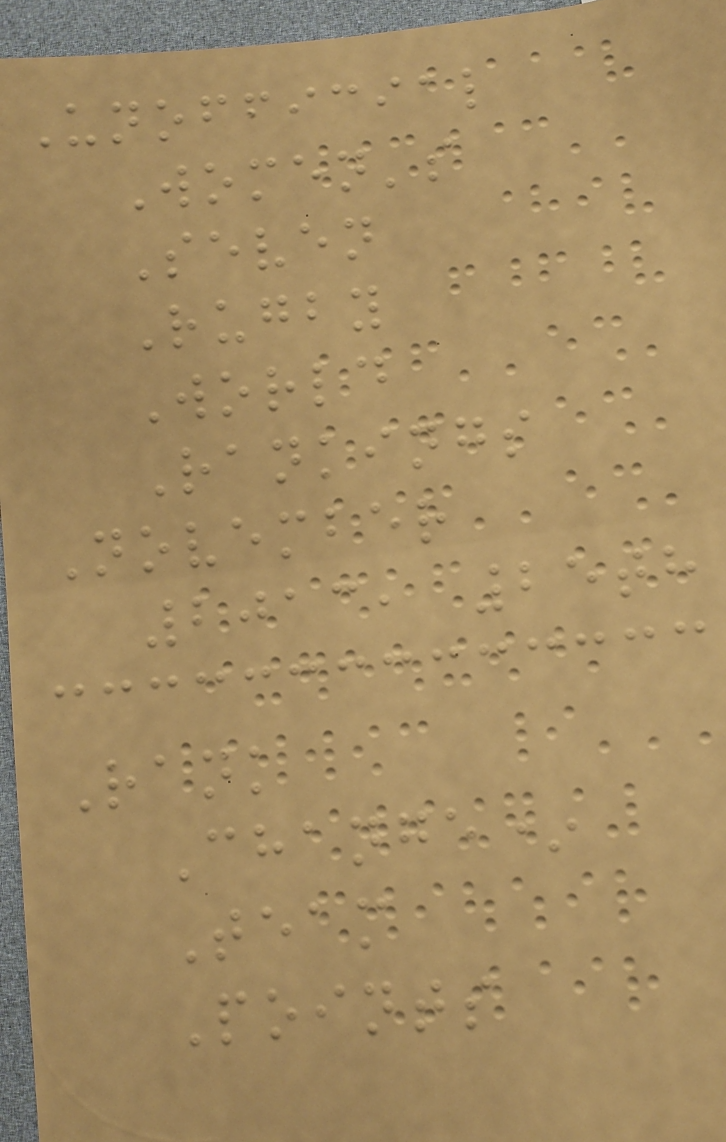Unofficial
Women's
Seven
Rugby
World
Rankings
November
2013, 25th
Rank
Change*
Team
Points
